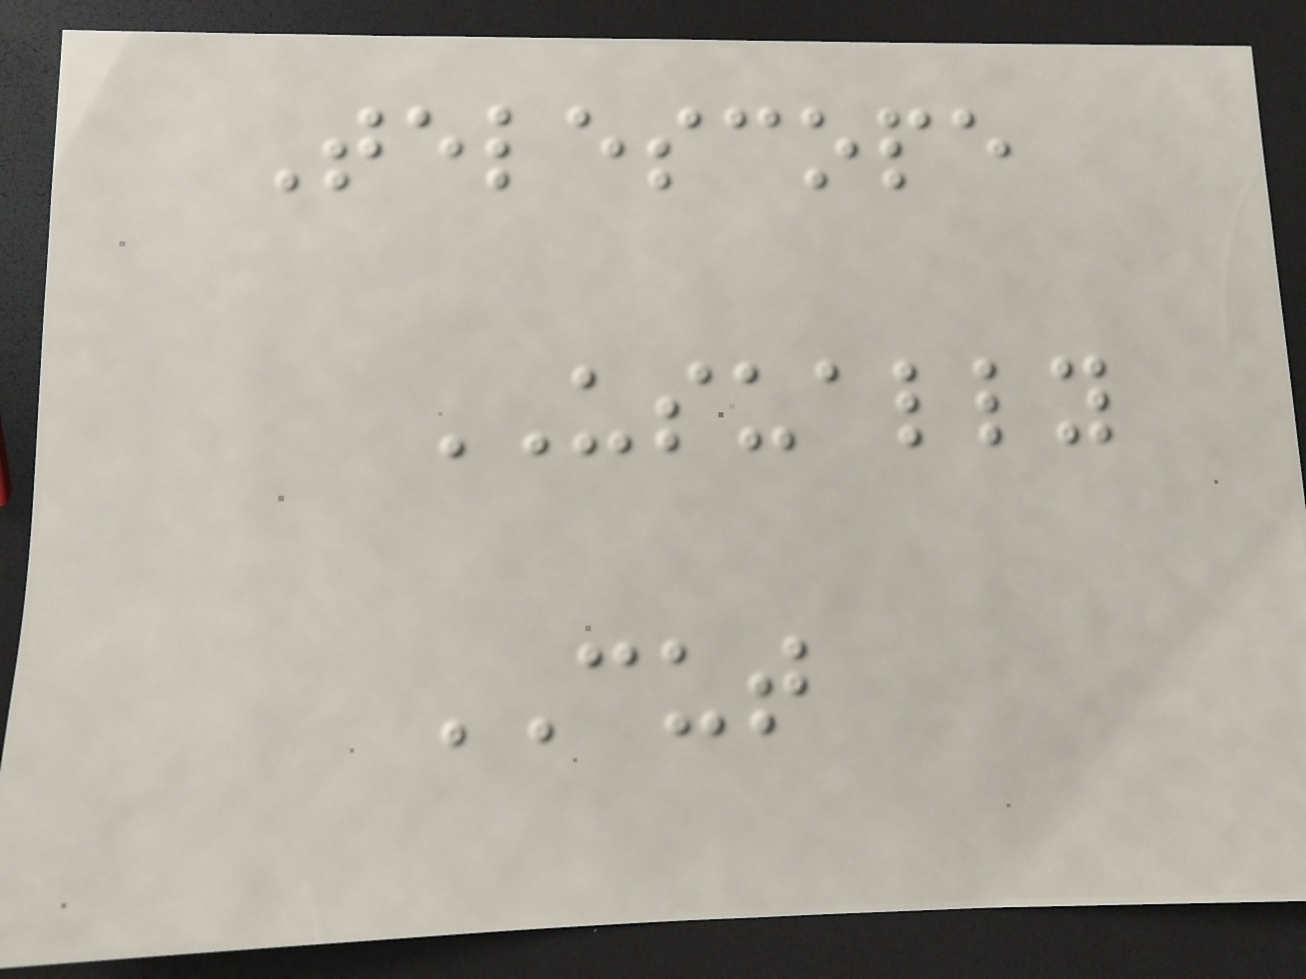Telescope
USUALLY
CUT
